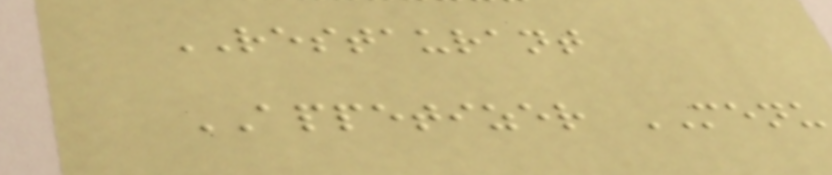RESTAURANT
APPETIZER MENU
